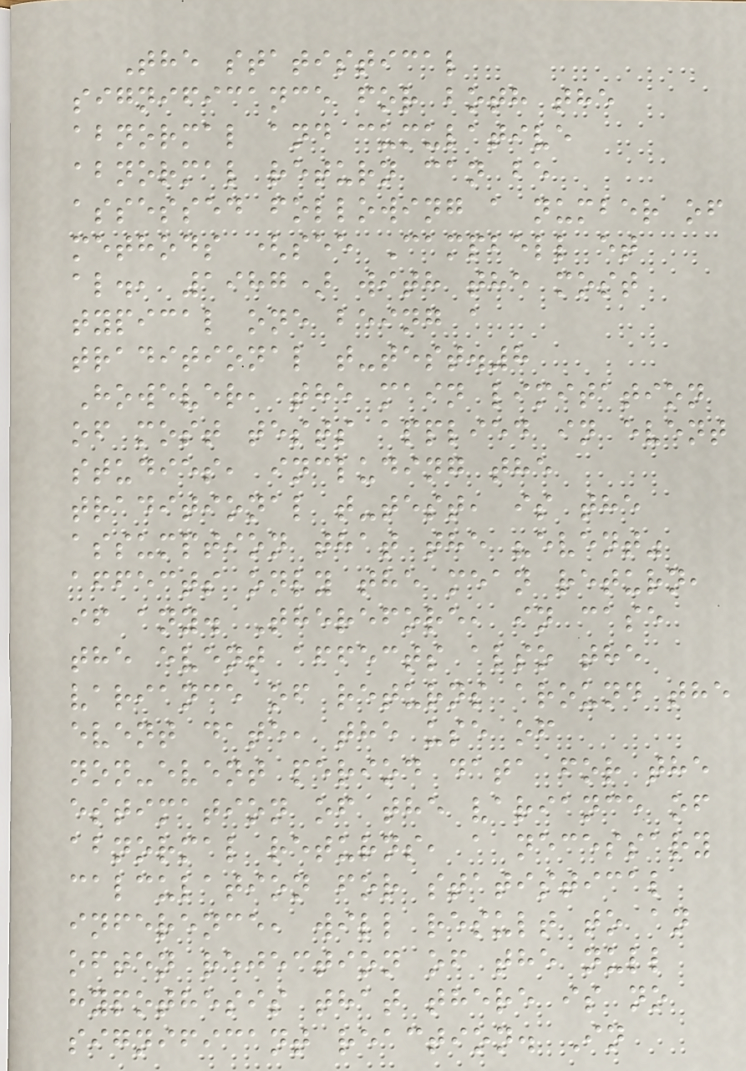The statistical
significance for both the
abnormal and cumulative
abnormal return can be
assessed following a number of
methods (see Campbell et
al., 1987) with the most
typical one being a
traditional t-test.8
However, the main limitation
of most tests applied in event
studies, including the
traditional t-test, is the
assumption that the "event"
affects only the mean return,
if any. Therefore, in case
the event affects also the
variance of returns around the
event date, the use of
non-event period data for the
estimation of the variance of
abnormal returns, a necessary
calculation for statistical
inference, will result to an
often rejection of the null
hypothesis that there is no
significant reaction. In
